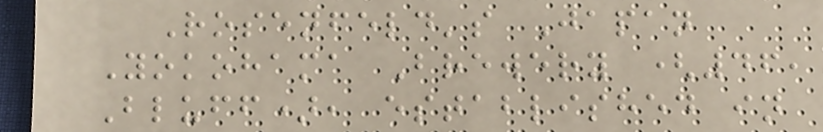Rosenfeld's Japan
Yokohama Brewery (46,
Bluff), established in
